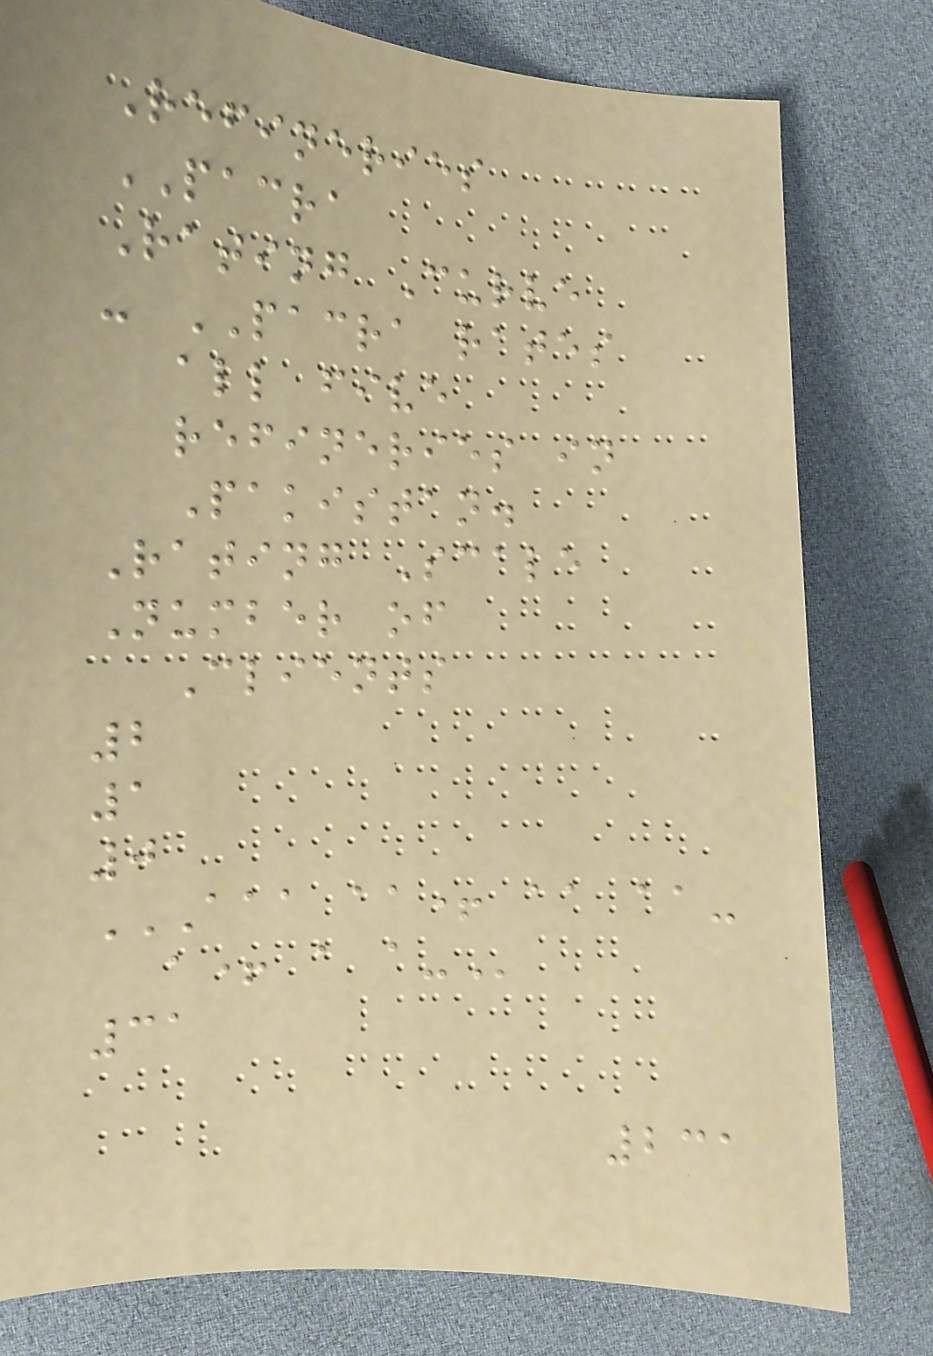Refineries
PACRA
Rating Curve
- PACRA rates
all five
refineries in
Pakistan.
Rating Scale
Number of
Clients
2
1
0
AAA AA+ AA AA-
A+ A A-
31
231
